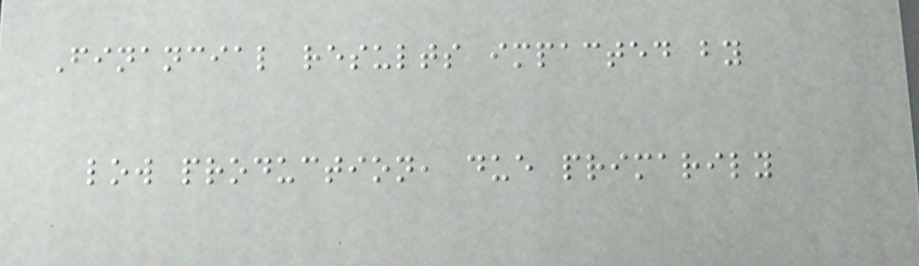Financial results impacted by
low production, due primarily
